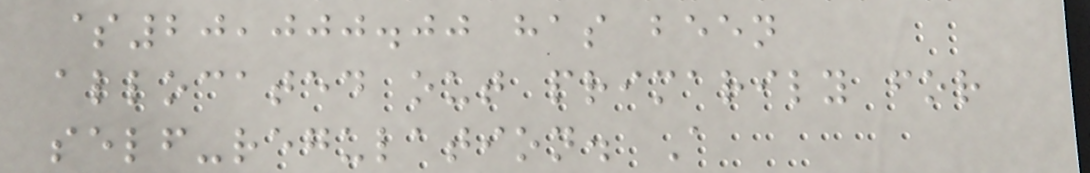$20,000.00 has been
allocated out primarily for
self-regulation. A
